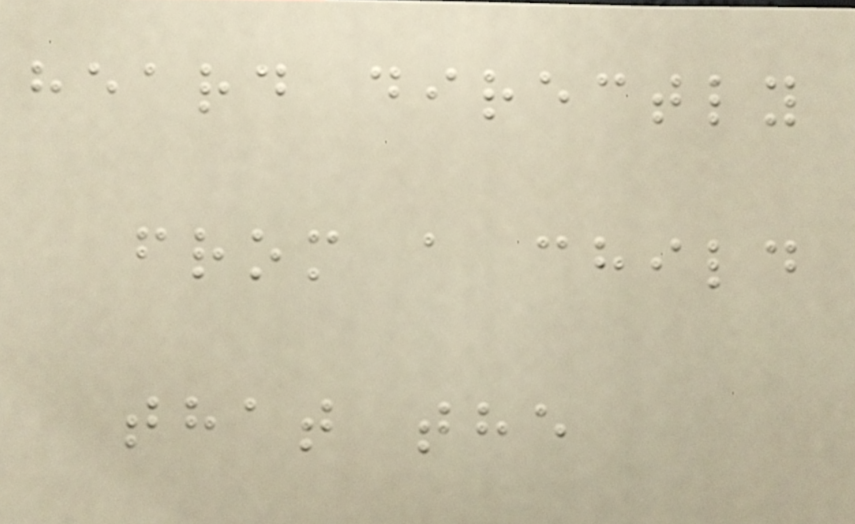heard directly
from a child
that the
